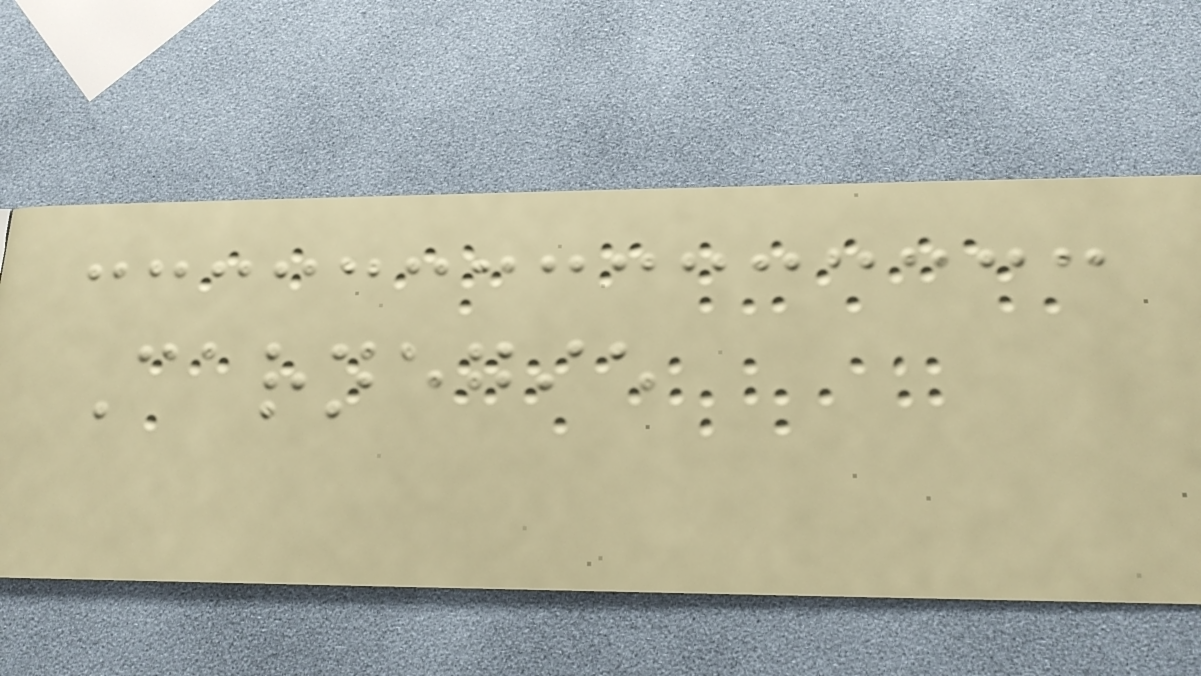Carnegie
